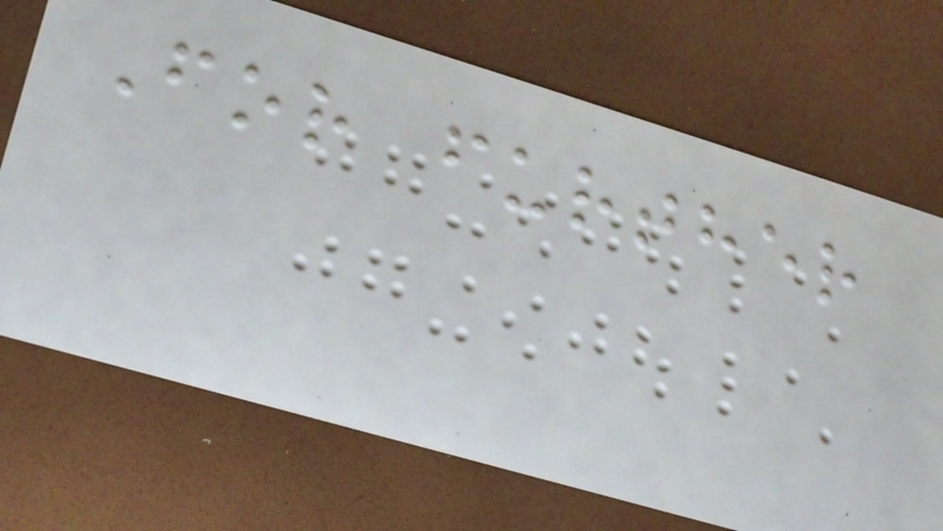For further
